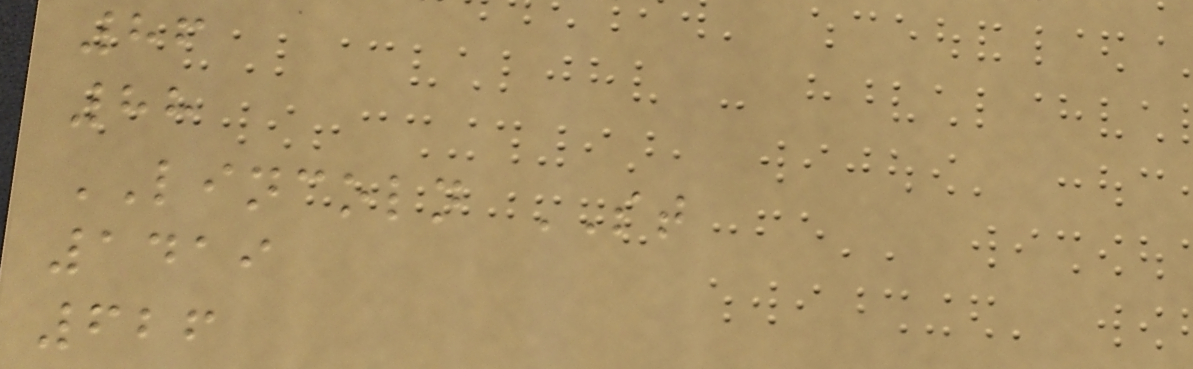86
88
LINCOLN ST
1419
626
